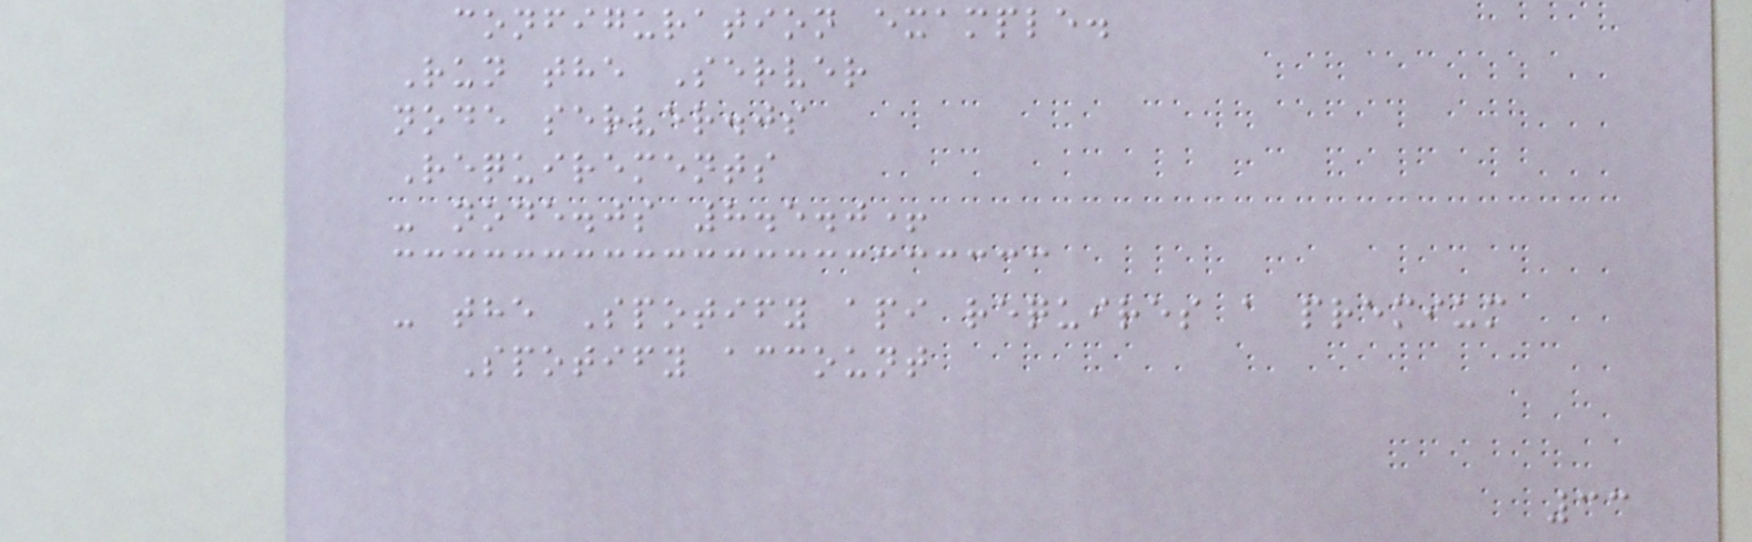configuration example.
Run the Server
node server.js
Requirements
- node.js 8.5.0+
- the Spotify api requires a premium
Spotify account
33
